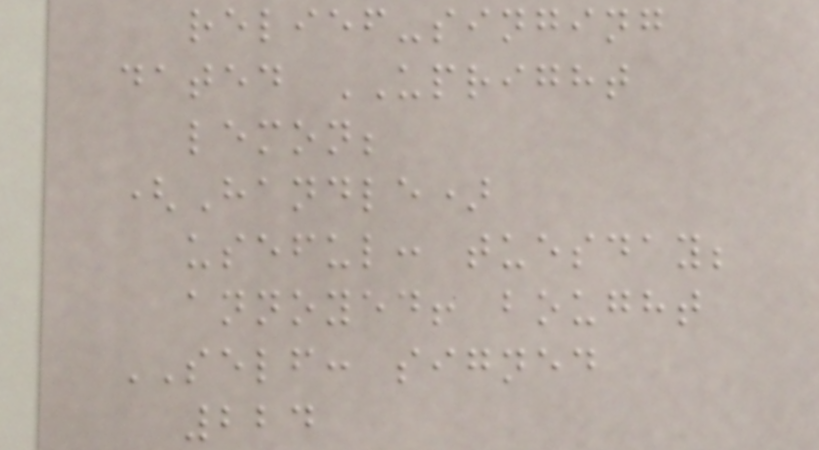relief-singing
dated UPRIGHT
lemon;
(Handle)
useful: tuesday;
annoyed! bought
SELF: signed
224
